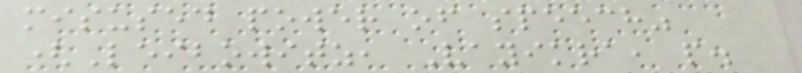misused power of speech"
(Leibowitz, Vayikra, p.
